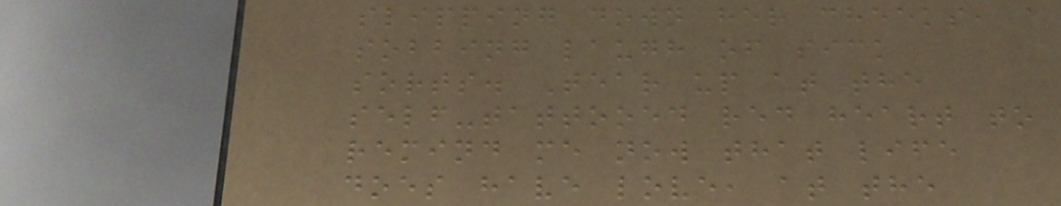slipping down her cheeks, a
sobbing laugh of sick
sorts. Tear up at the
self-tattooed red heart to
remind me now that life
does have love, at the
